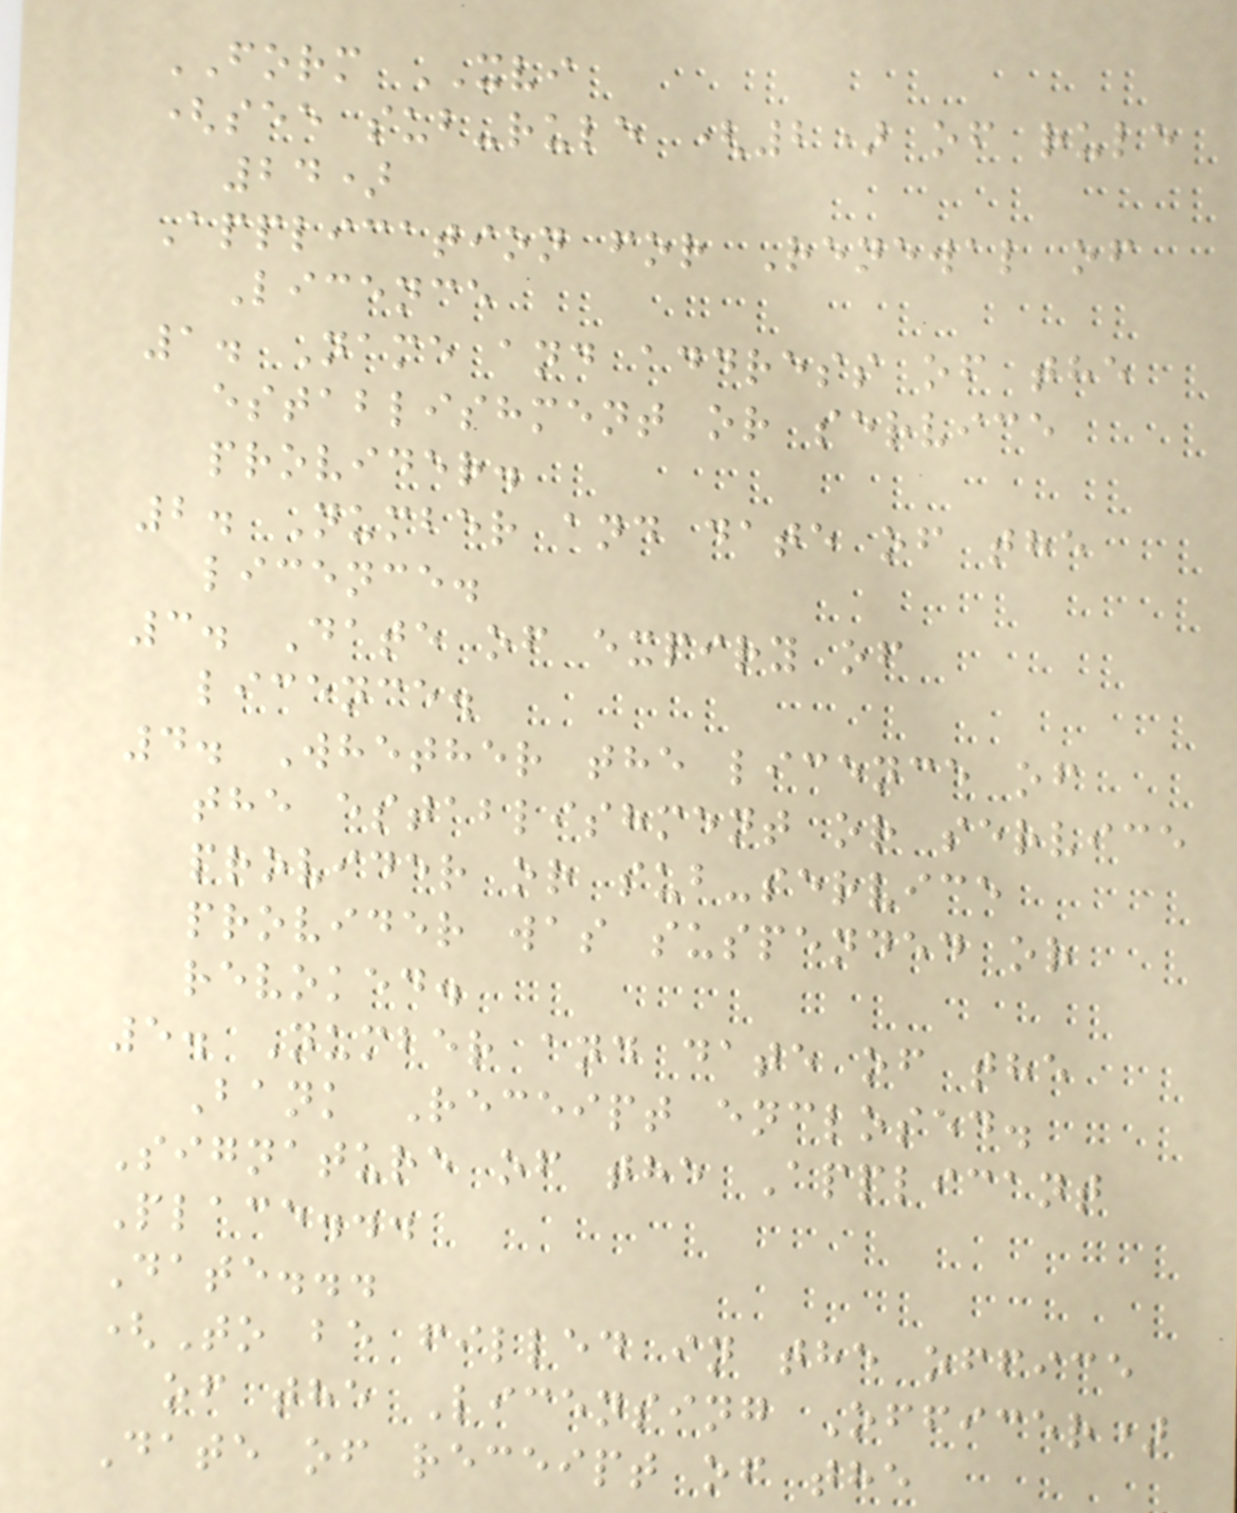FORM XVI
(see sub-rule (2) of rule
24)
Application for Renewal of
Licence
1. Name and address of the
establishment or service
provider.
2. Number and date of the
licence.
3. Date of expiry of
licence.
4. Whether the licence of
the establishment or service
provider or sub-service
provider was suspended or
revoked.
5. Number and date of the
Bank Receipt enclosed.
Signature of the Applicant
Place...
Date...
(To be filled in the office
of the Licensing Officer)
Date of receipt of the
